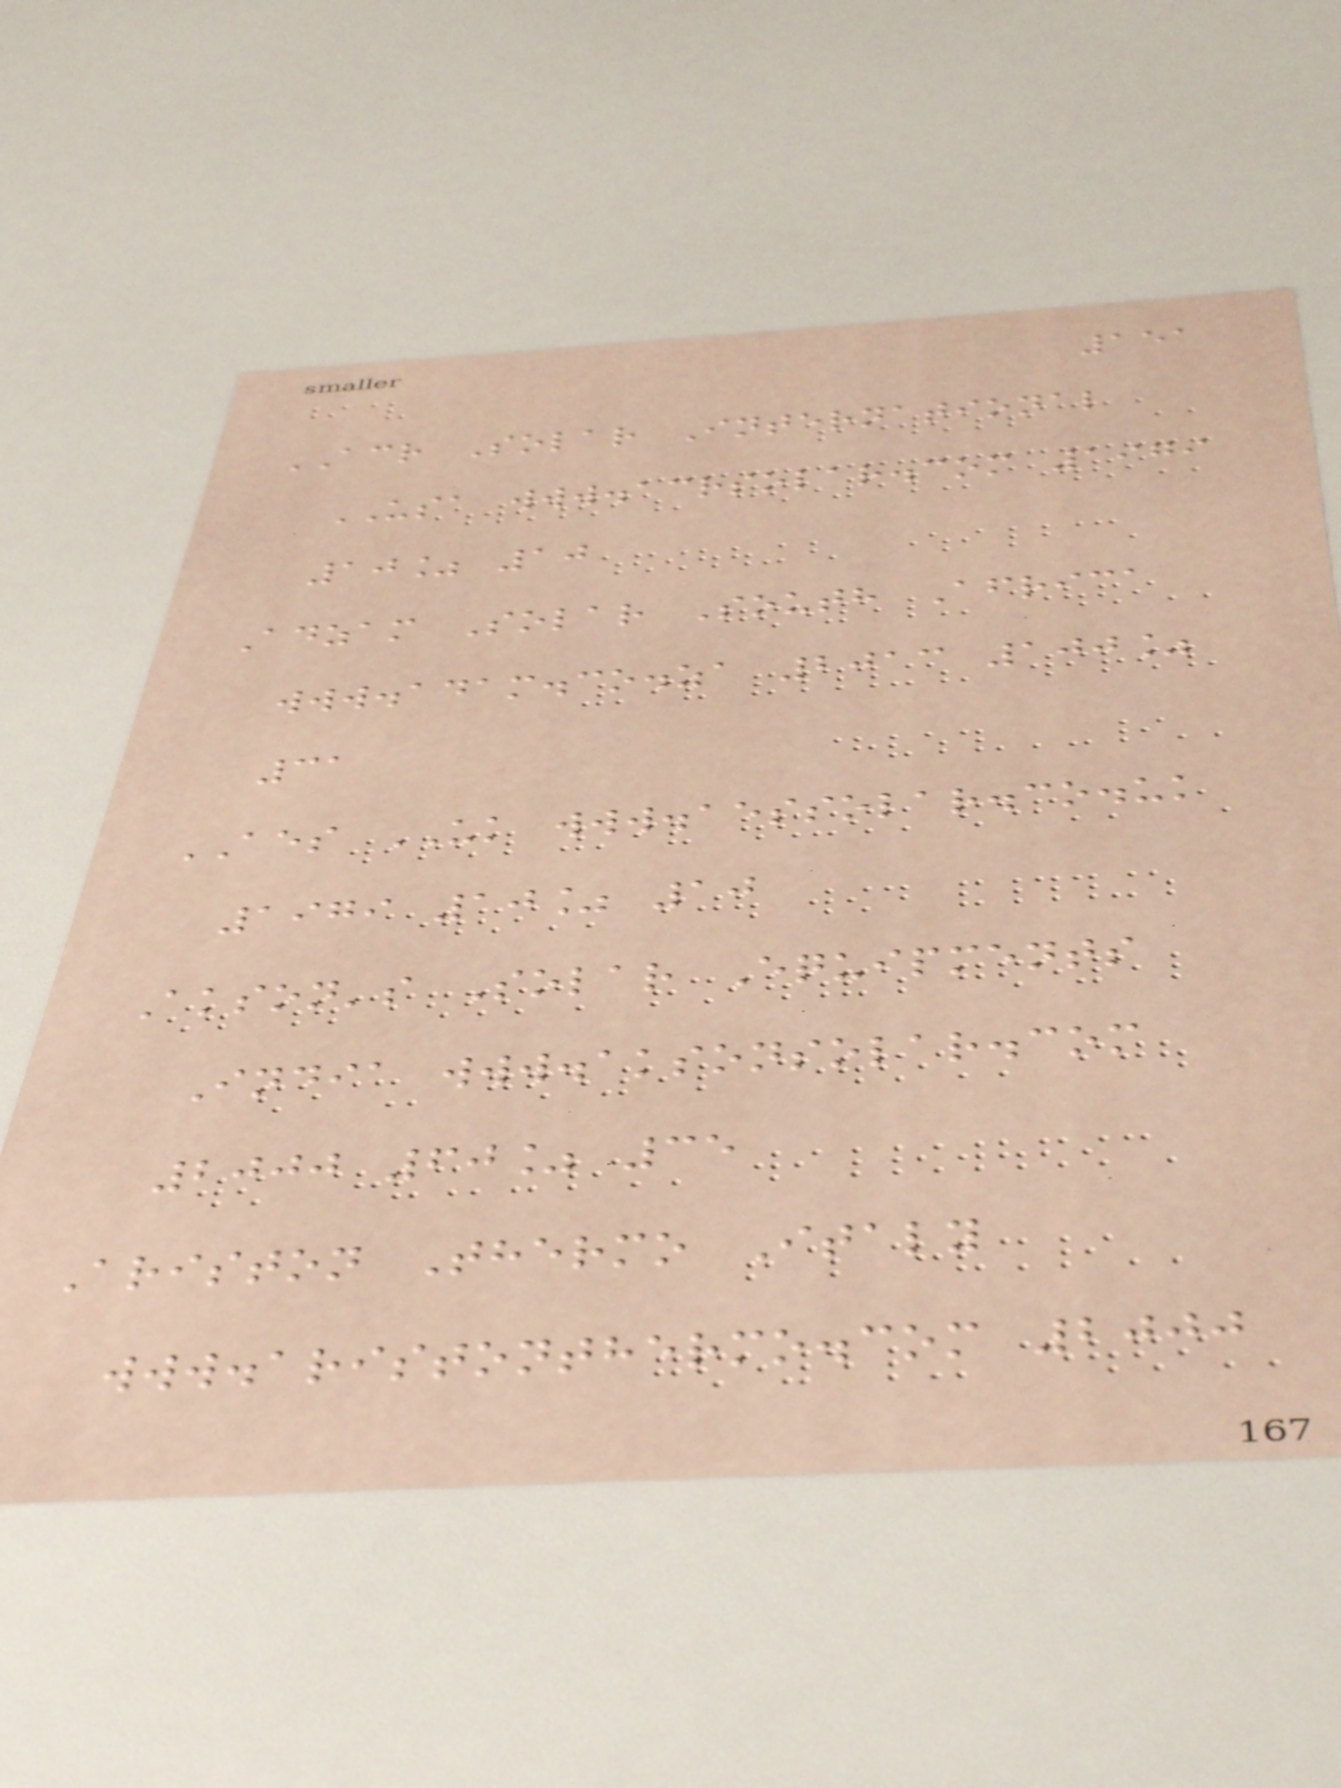151
ACR Solar International
USA www.acrsolar.com 1979
10% 10
Adzam Solar South Africa
www.adam.co.za 2013 100%
31
AES UK www.aessolar.co.uk
1979 10% 10
Akson's Solar Equipments
India www.aksonsolar.com
2000 60% 35
Ariston Thermo Italy
www.aristonthermo.com 2000
